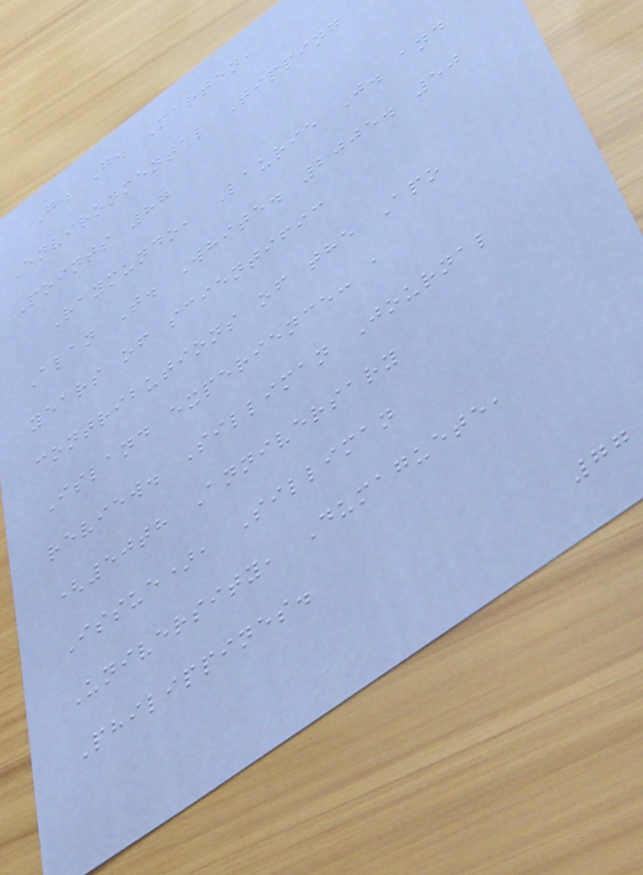G. G. Marten,
Environmental Tipping
Points 87
Raymundo, Laurie J. and
Alan T. White. 2005. 50
years of scientific
contributions of the Apo
Island experience: a
review. Silliman Journal
(50th Anniversary
Issue), Silliman
University, Dumaguete,
Philippines.
77
